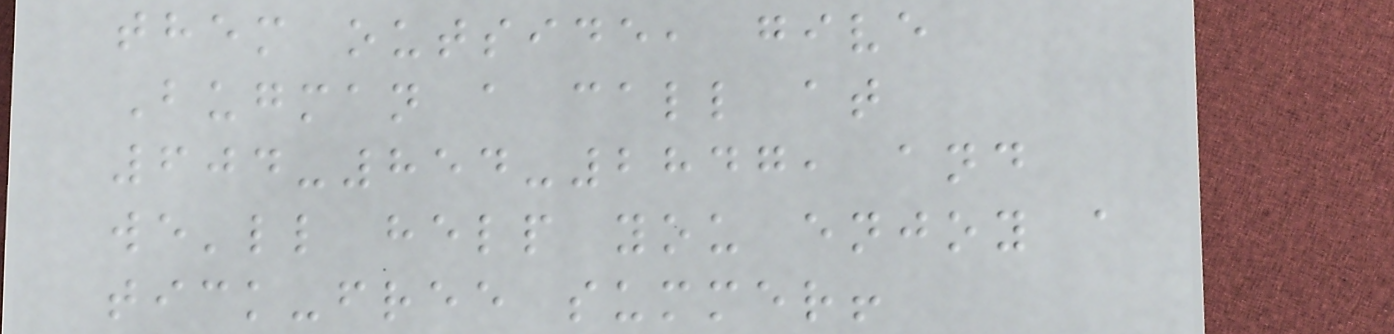them outside, give
Bugman a call at
604-854-2847, and
we'll help you enjoy a
tick-free summer!
